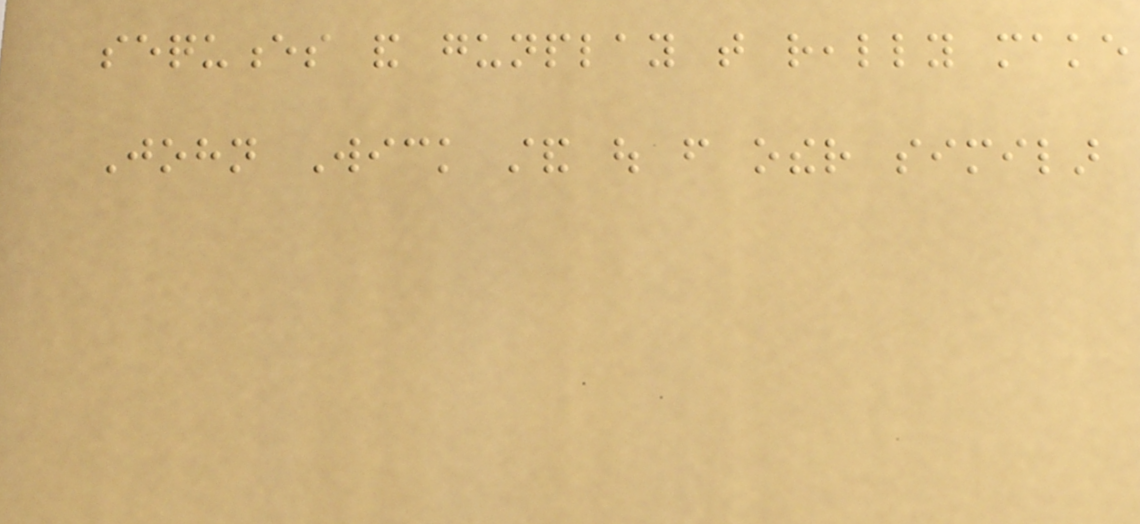sequences and gunplay that really make
John Wick stand out from other similar
